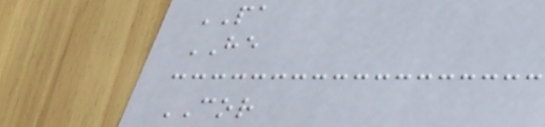PA
HE
COR
